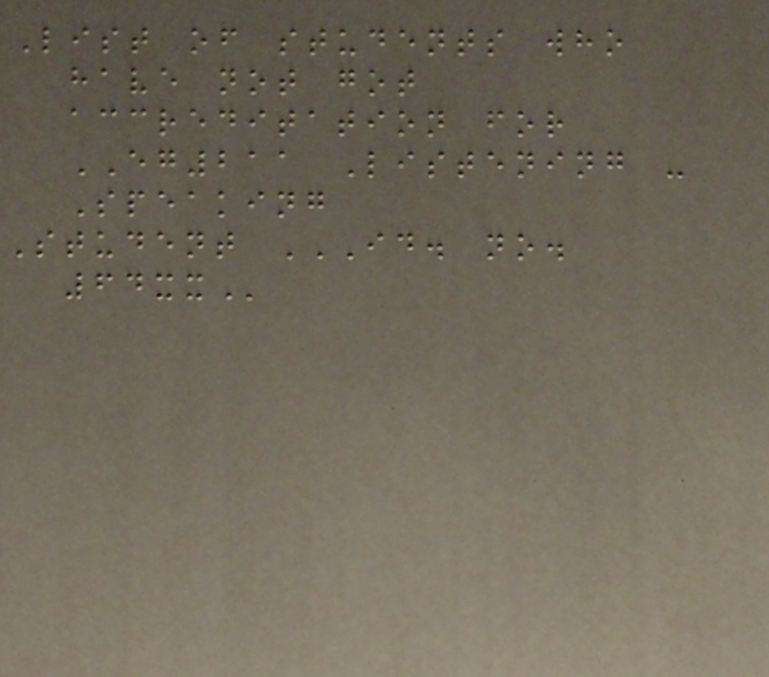List of students who
have not got
accreditation for
EG211 Listening -
Speaking
Student ID. NO.
64XX
